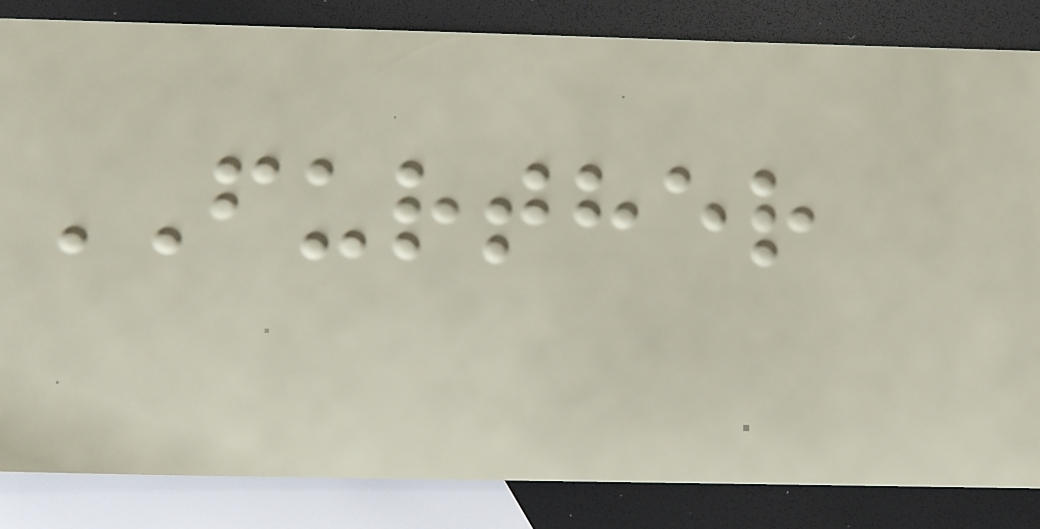FURTHER
